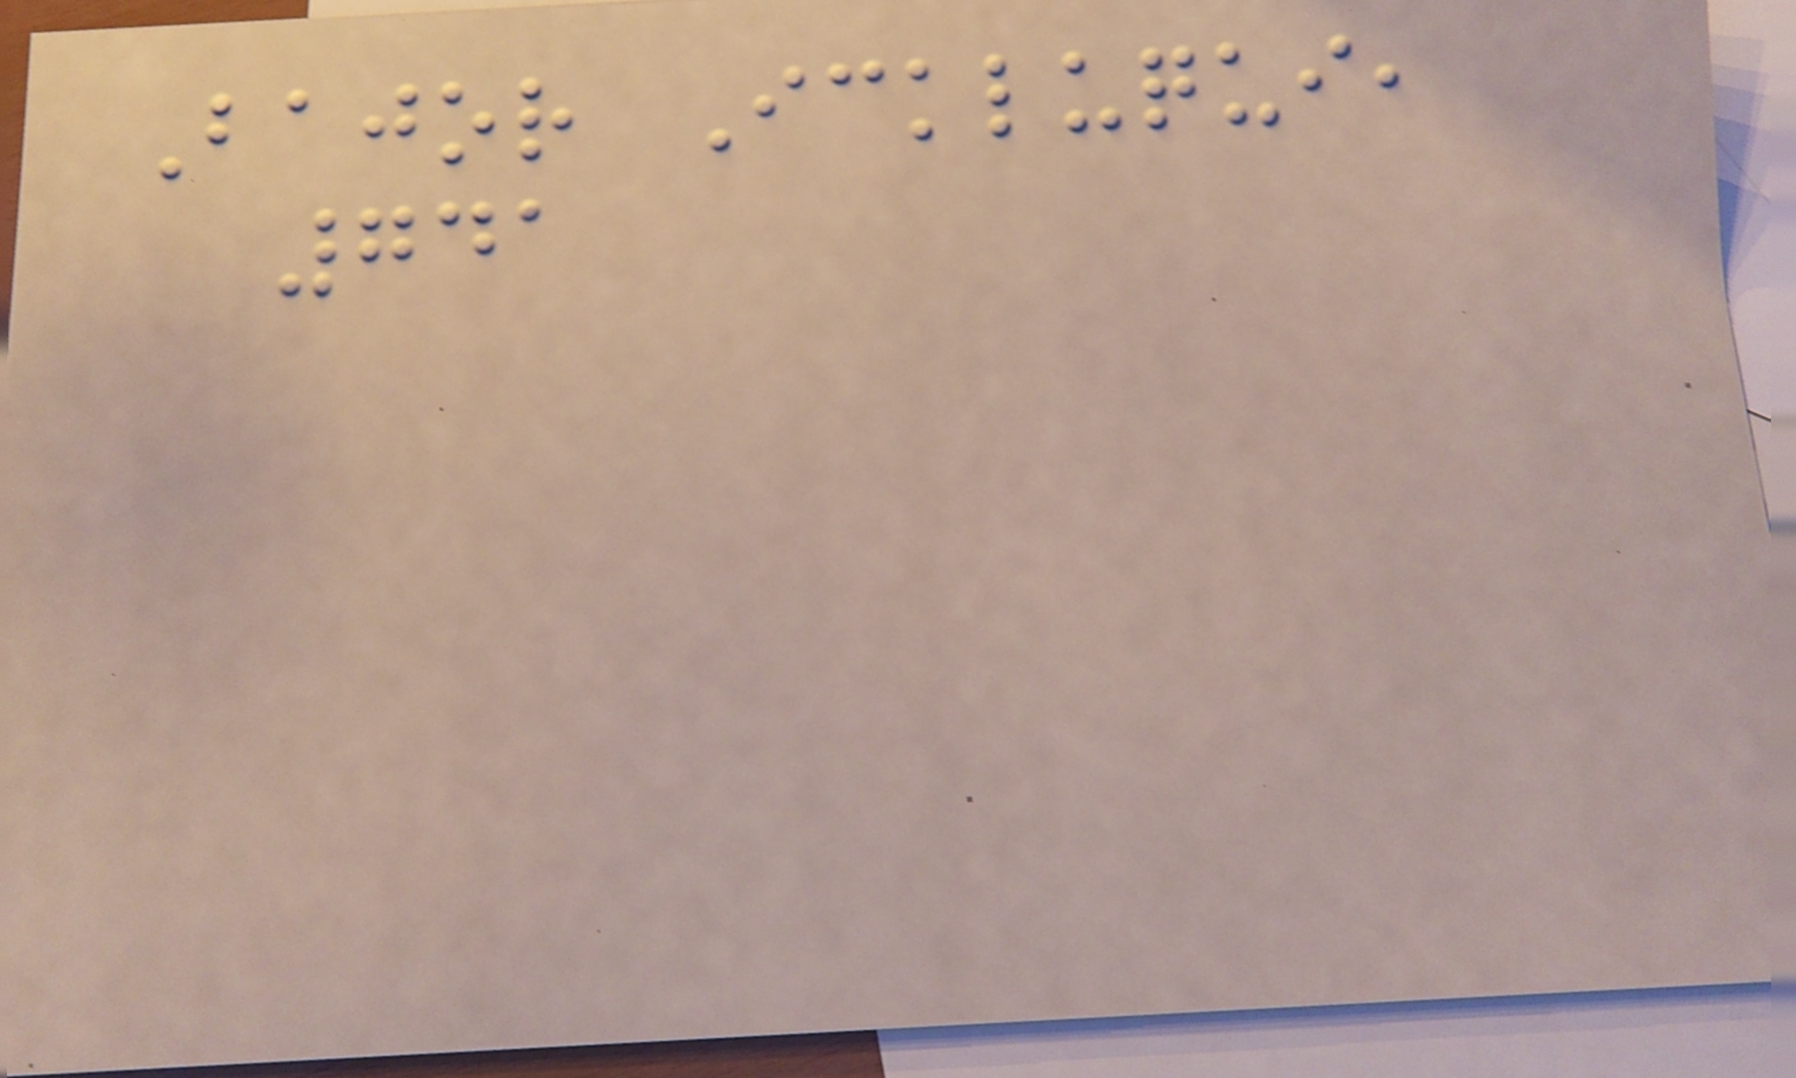Bajor Ickluqui,
741
